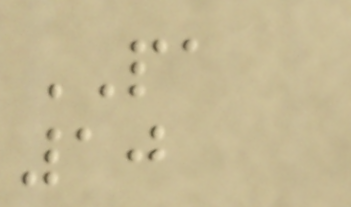PA
10
